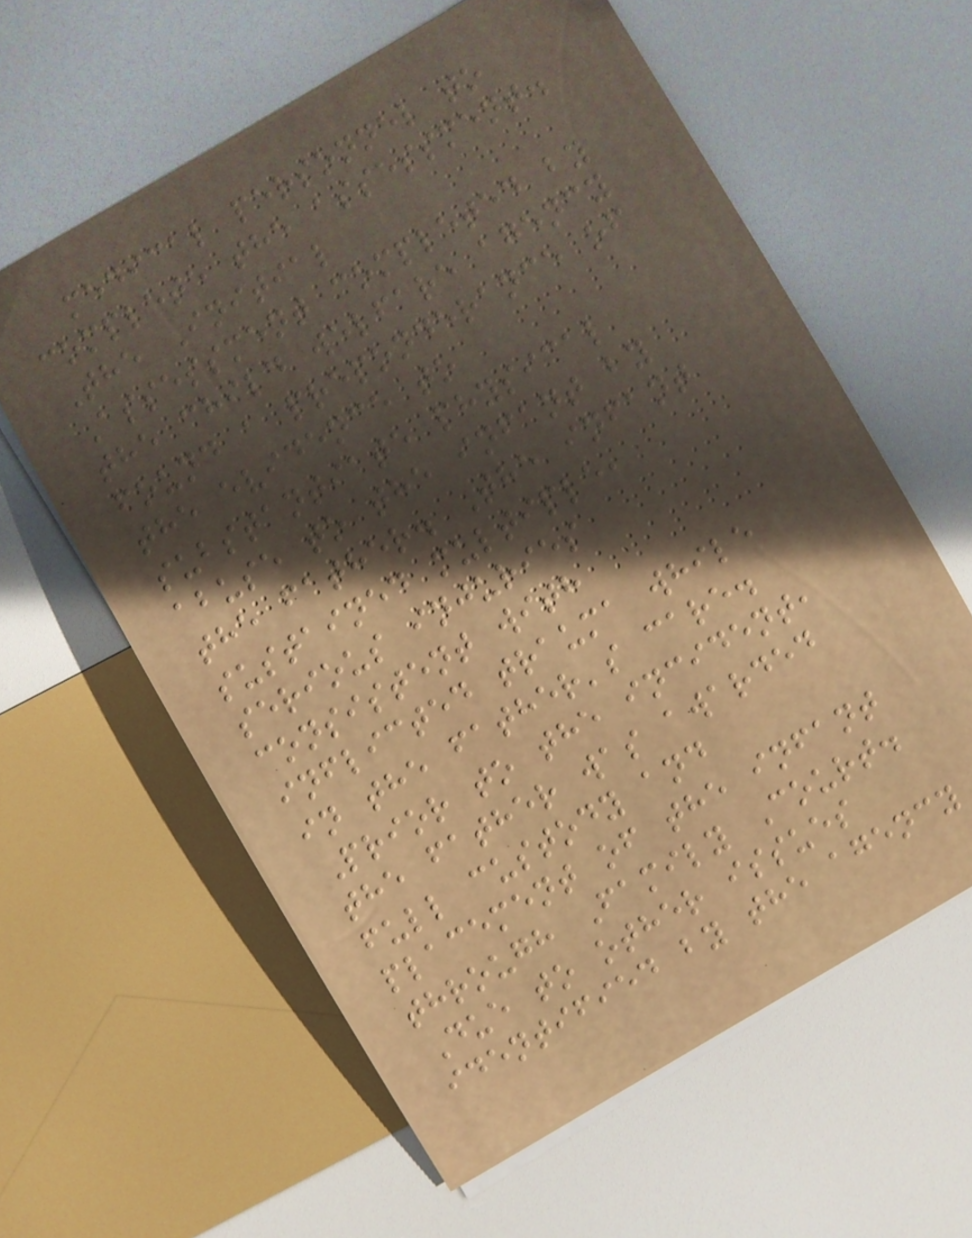medical personnel to
complete the assessment.
The Initial
Assessment completed by
the child welfare agency
found a preponderance of
the evidence to
substantiate physical
abuse to the infant by
the father. The infant
sustained multiple,
serious injuries
consistent with
inflicted trauma while
in the father's care.
Prior to the incident,
the father was awarded
full custody and
placement of the infant
through Family Court.
Due to other issues
identified by the agency
